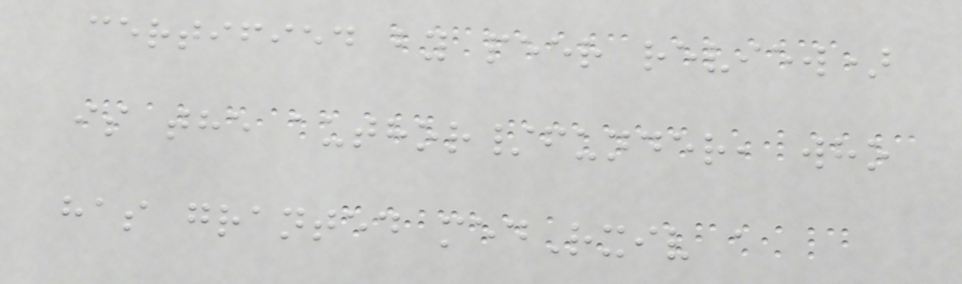certified by peer review)
is the author/funder, who
has granted medRxiv a
